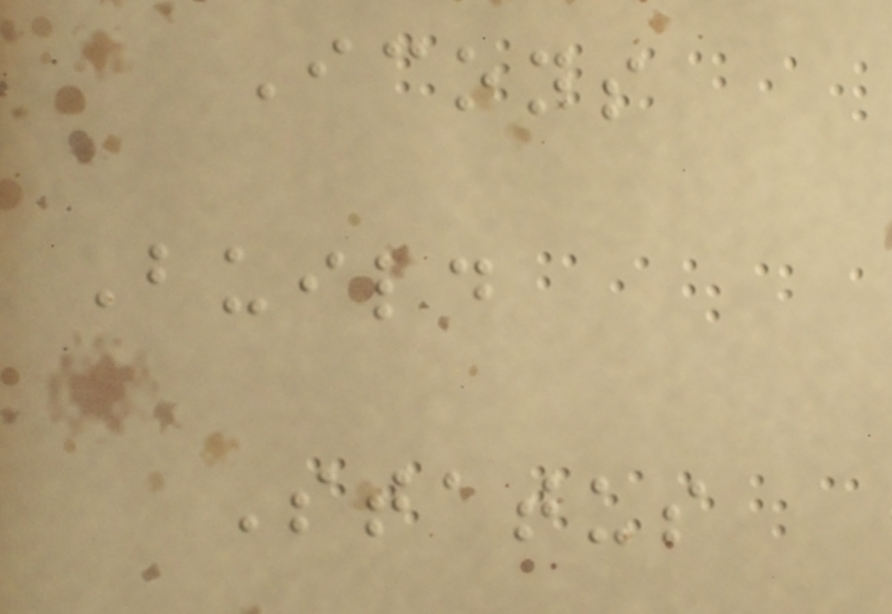Icons
Build
Status
